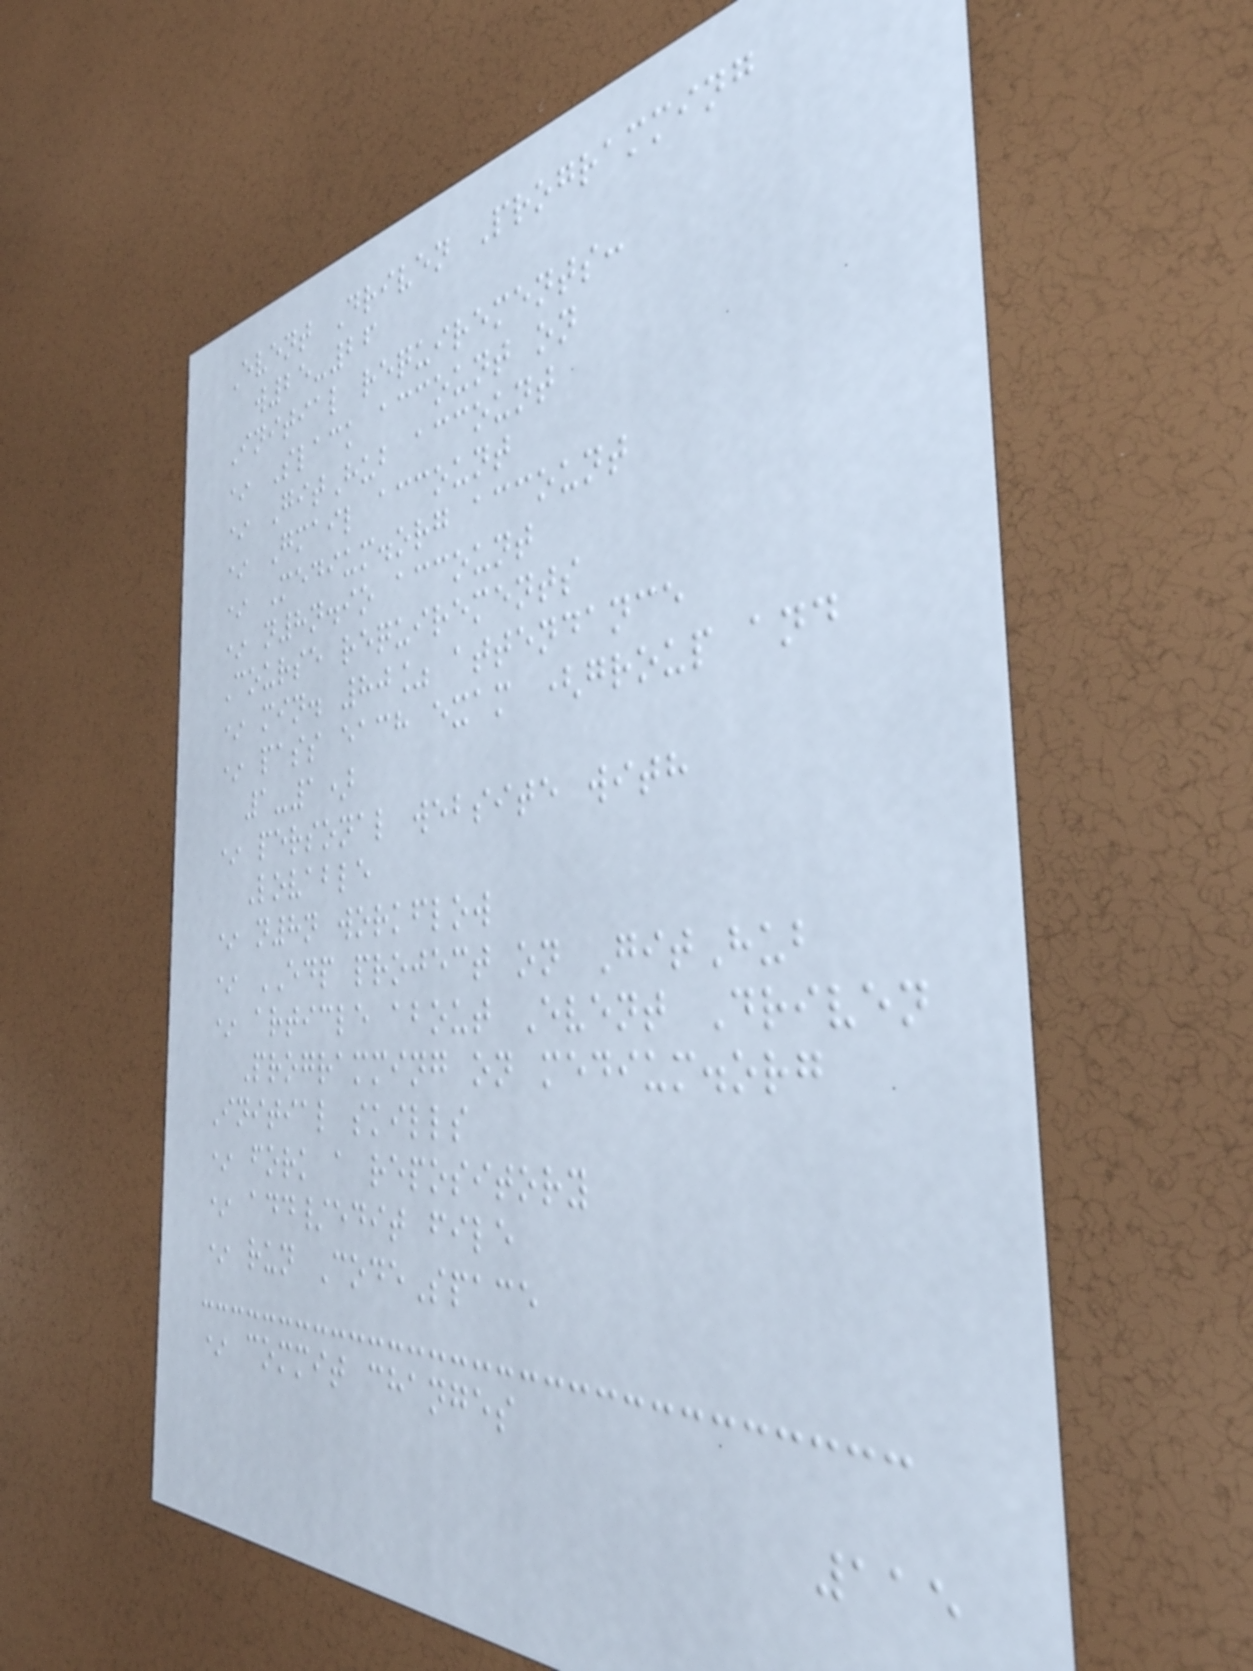Event Driven Programming
w25-26
Initial requirements:
* Slack account on
* GitHub account
* Gmail account
* Medium.org account
* n8n.io account
Course requirements
* min. 80% attendance
* pass each exam (group and
1-1)
* personal website with
Lovable
* n8n workflow
* EDP project on GitHub
* article about Event Driven
Programming on medium.org
Initial skills
* fork a repository
* add/edit file
* run CodeSpace
* commit changes
115
